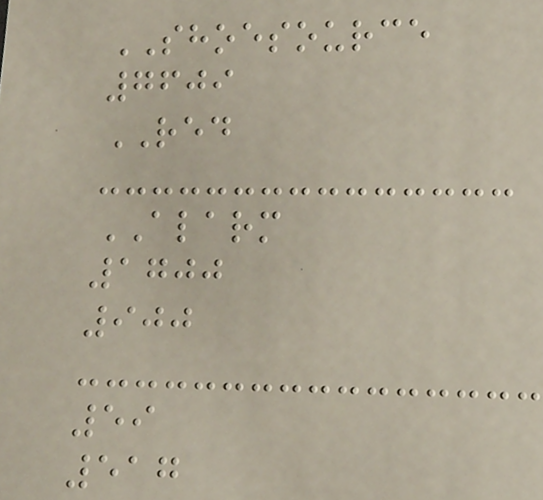SHOESOURCE
7609
RED
ALARM
1700
900
59
517
